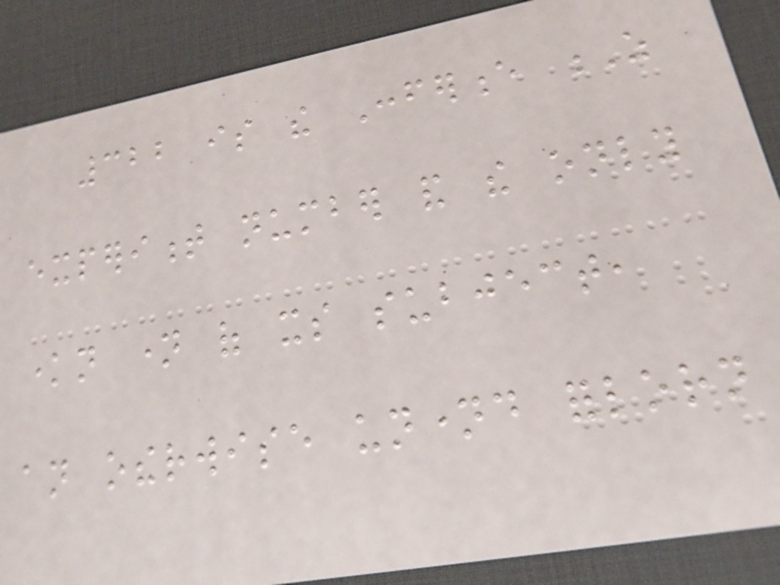322 is the Conference Z
experiment number and the only
known name of its subject,
an otherwise unnamed forlorn
